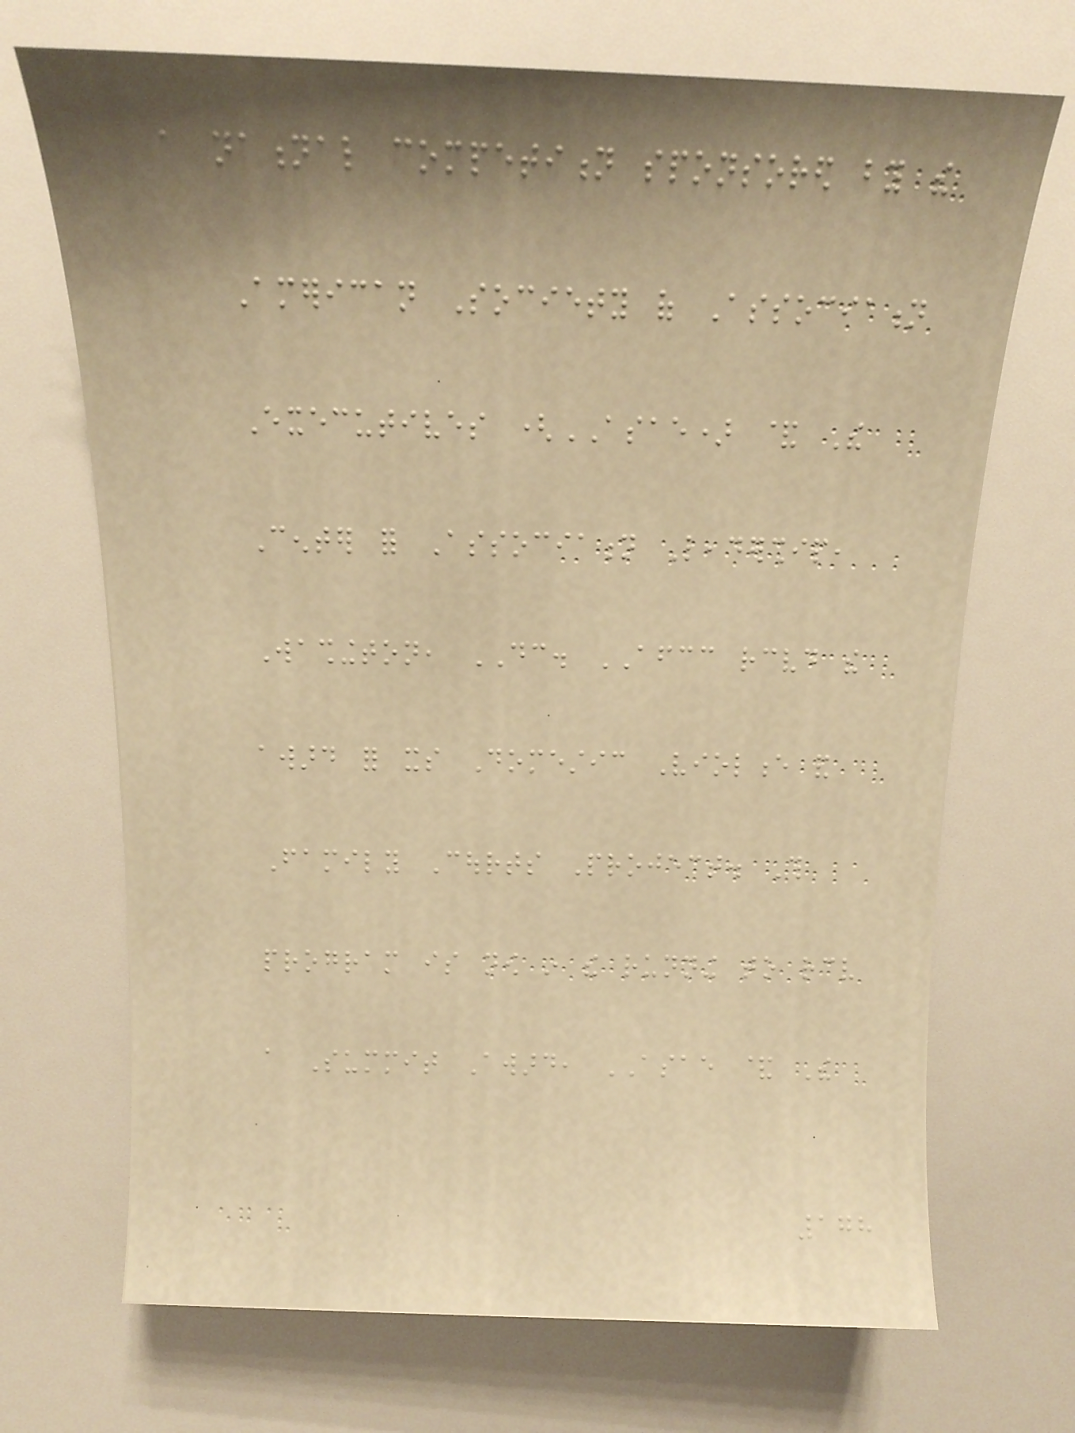a national competition sponsored by the
American Society of Association
Executives (ASAE) & The
Center for Association Leadership,
Washington, DC. AFCC received the
award for its Domestic Violence and
Family Courts Project. This
program is now in the running to receive
a Summit Award, ASAE & The
178
